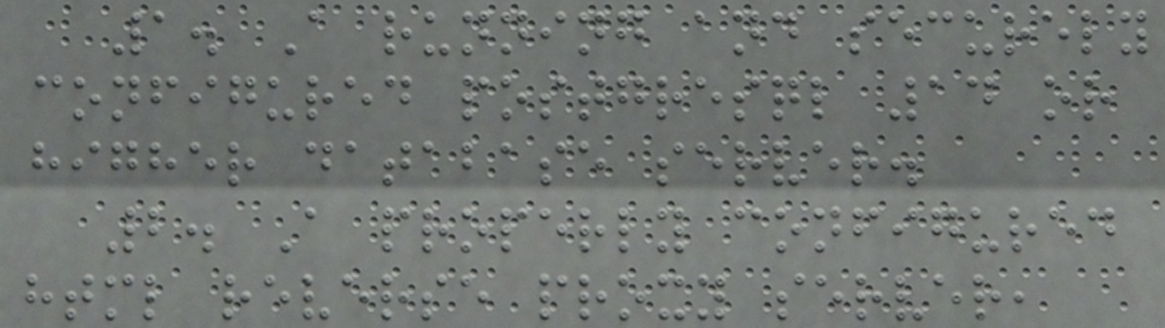1. A running and securely
configured postgresql 14 or
higher database server.
2. A properly configured
html reverse proxy server,
